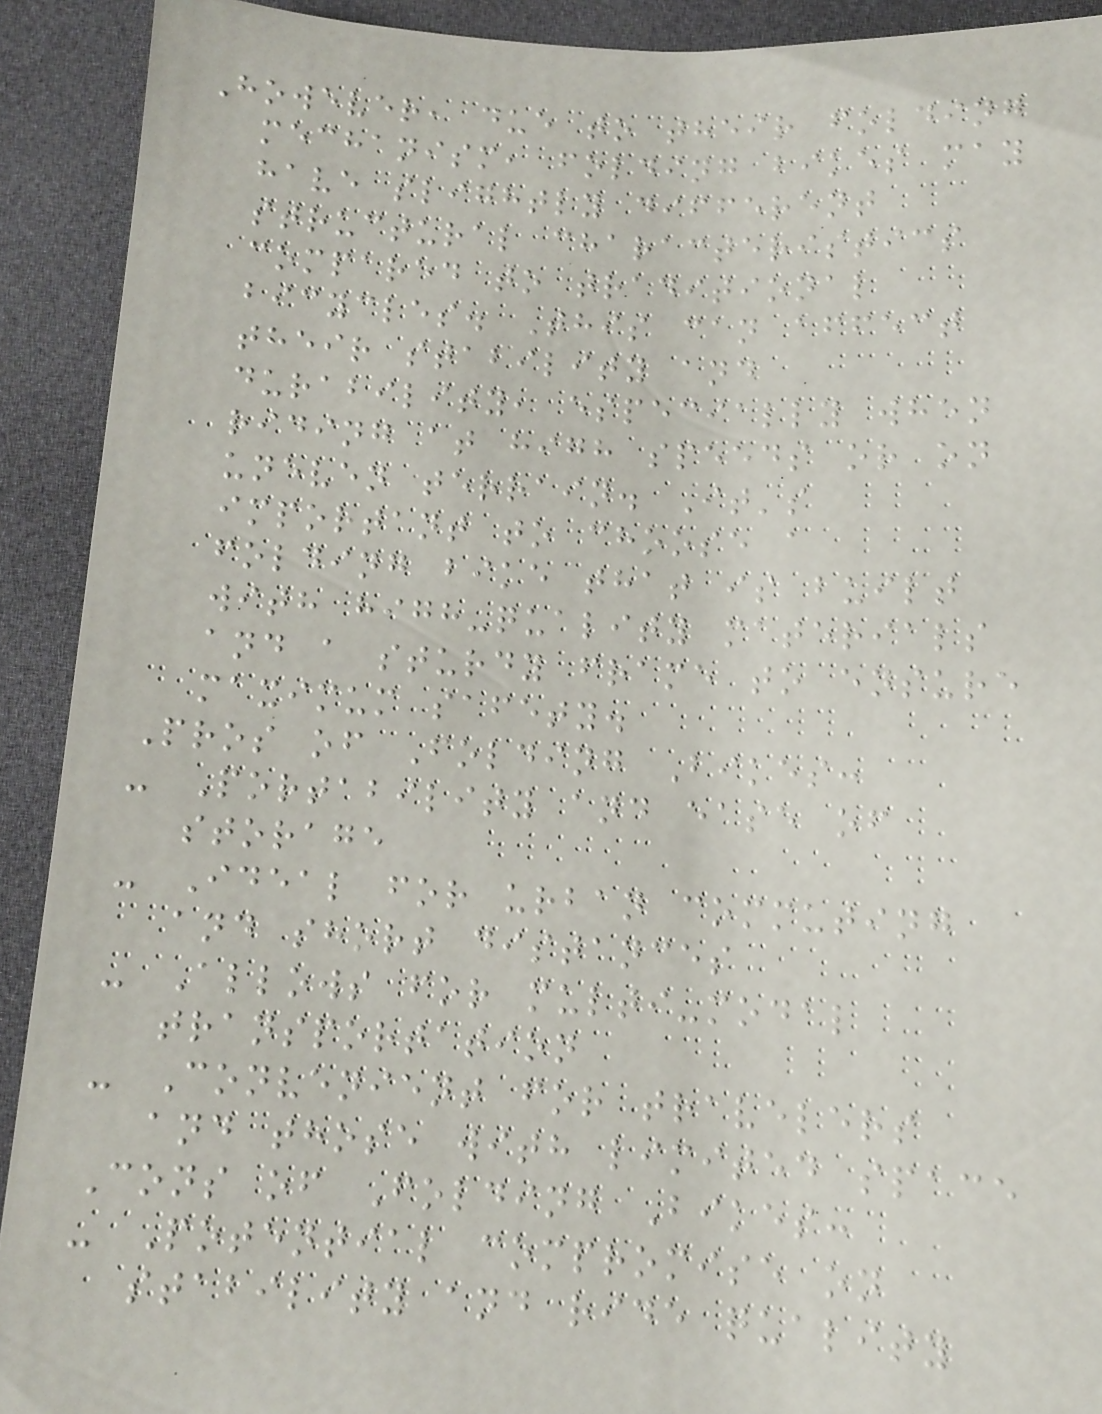However, due to their folding
mechanism, folding bikes may
have slightly different
structural characteristics
compared to traditional
bicycles. This can affect
their stability and
durability, especially when
riding at high speeds or on
uneven terrain. It's
important to choose a
folding bike that is built
with high-quality materials
and a sturdy frame to ensure
maximum safety.
Pros of Folding Bikes:
- Portability and ease of
storage
- Ideal for urban commuting
and short distances
- Allows for multi-modal
transportation
- Convenient for travelers
and those with limited space
Cons of Folding Bikes:
- Potential compromise on
stability and ride quality
